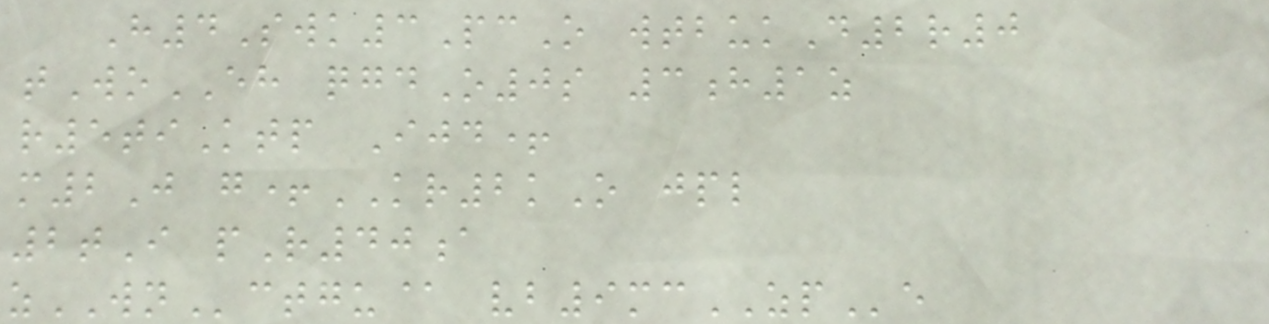H4Swk3PcO wtbukD2r0
tWoEH qgdO0s 3h1z
r5tiKtp Ijd+
m2J g+KR2kO jpl
2tI pR40a
zWNctgu@ vb9mcZPe
